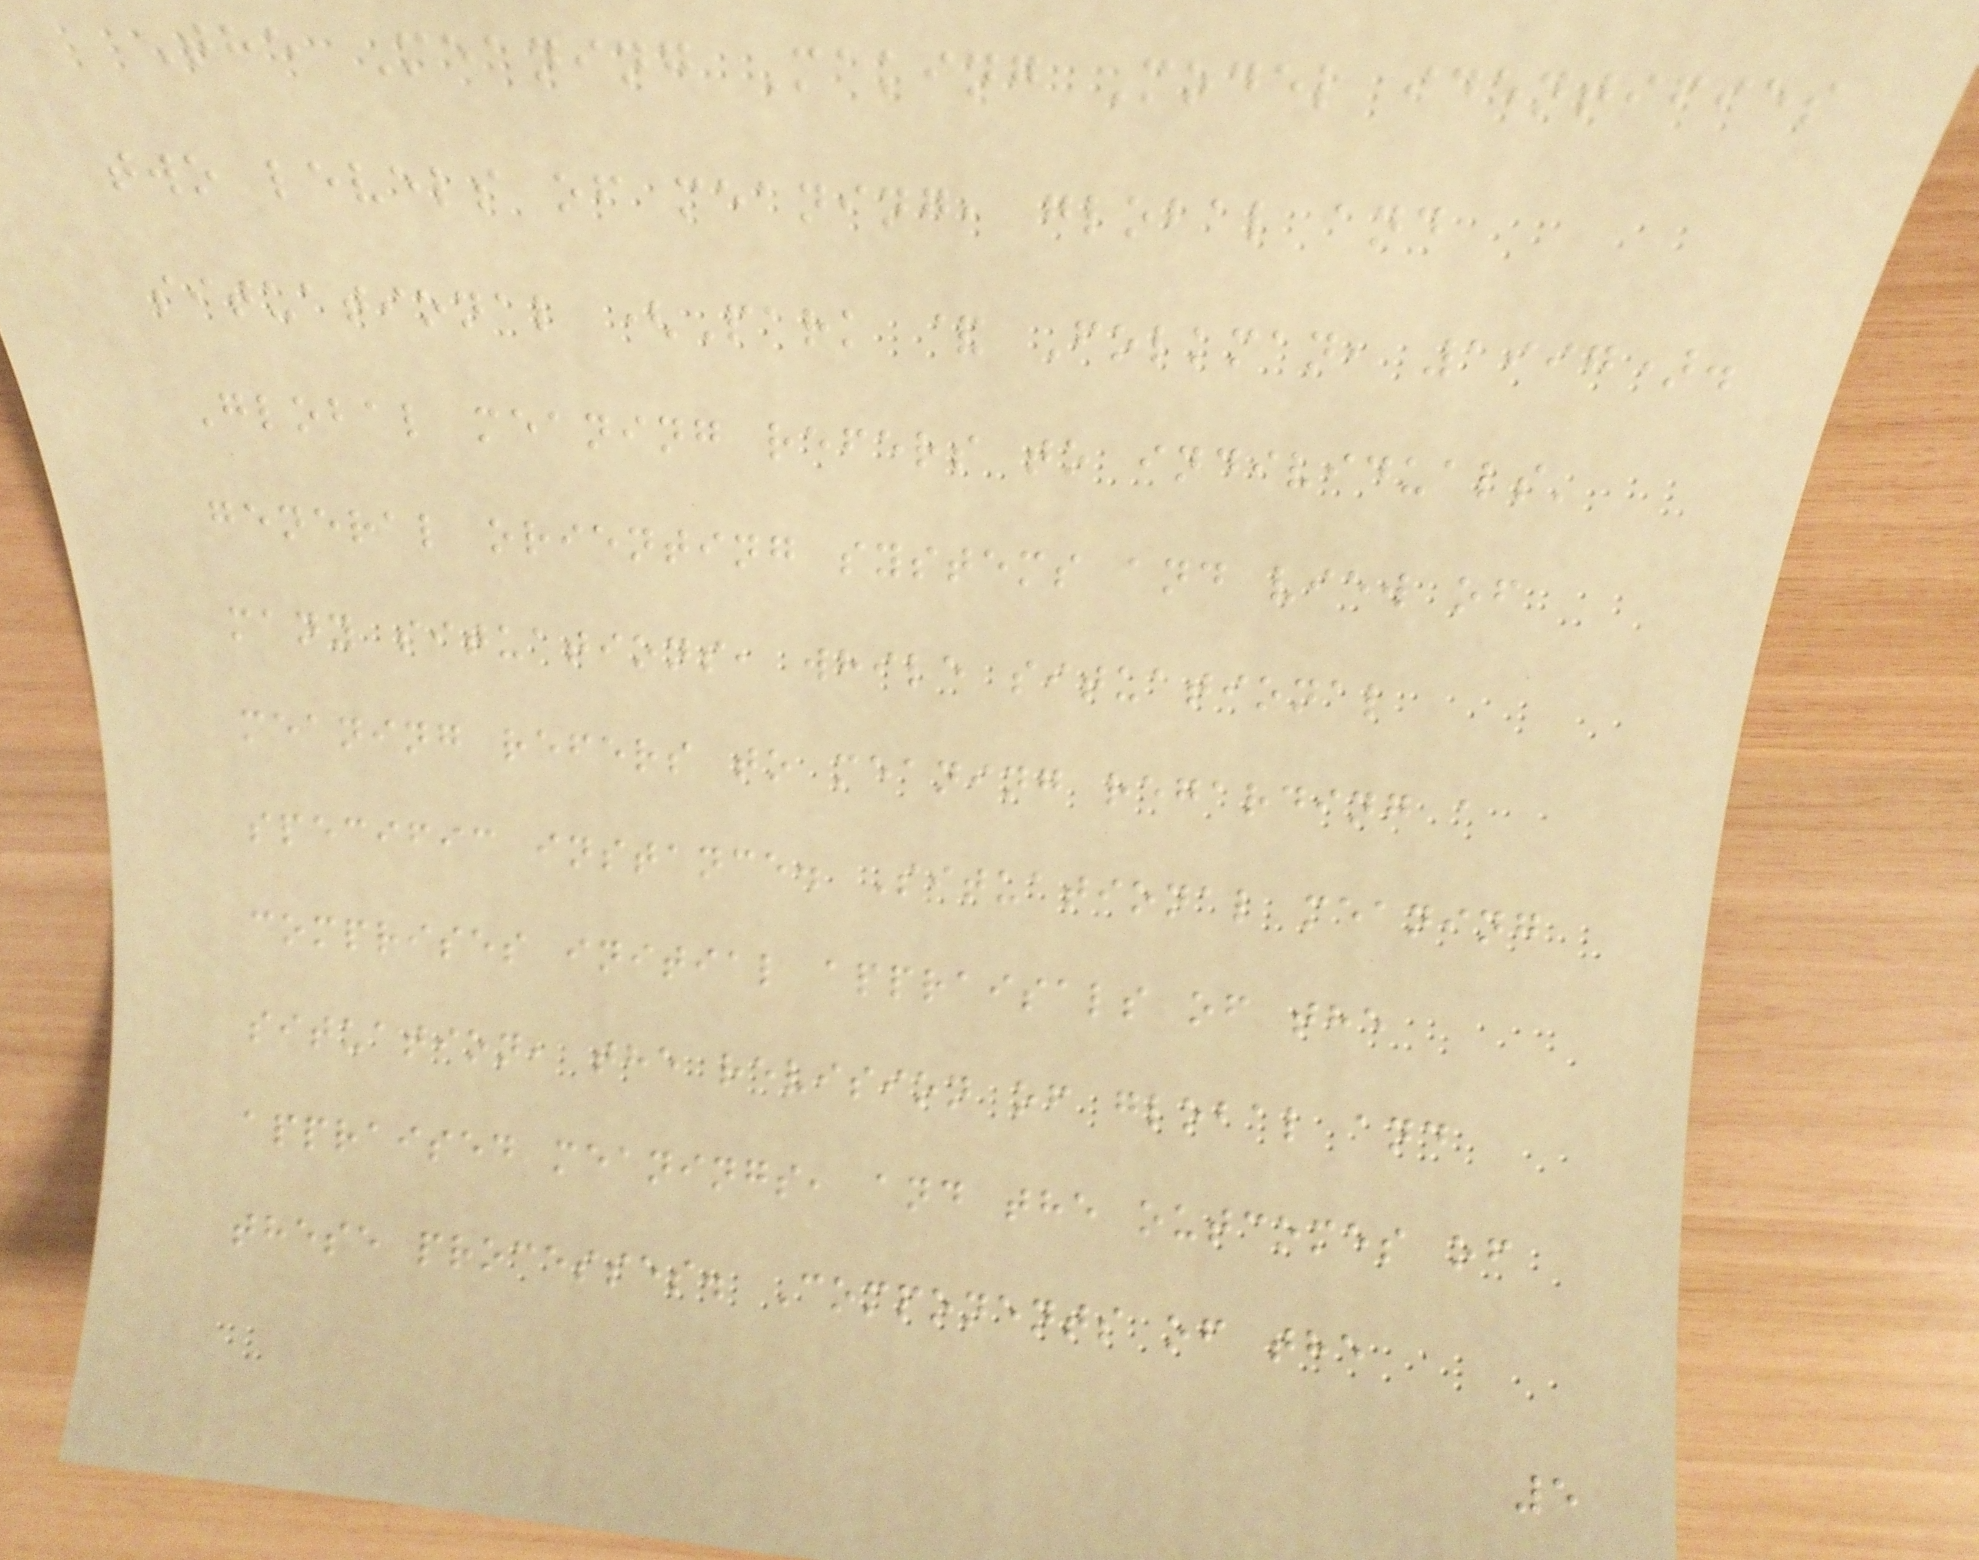The Meaning Making Model identifies
two levels of meaning, global and
situational (Park & Folkman, 1997).
Global meaning refers to individuals'
general orienting systems and view of
many situations, while situational
meaning refers to meaning regarding a
specific instance. Situational meaning
comprises initial appraisals of the
situation, the revision of global and
appraised meanings, and the outcomes of
these processes. Components of the
5
